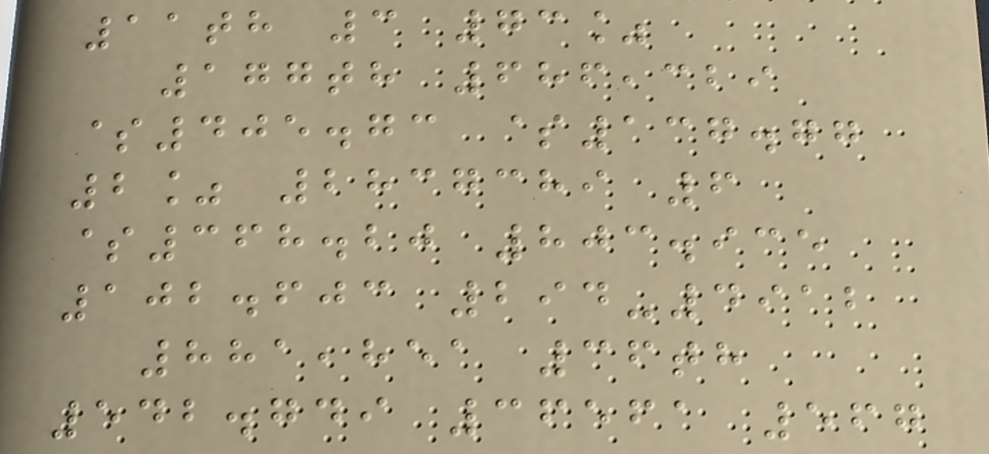11th 3 73%
177th 686,329
$405.73 $137.77
2% 2837389 6
$368.20 803.935
102.603 294-4912
881,851 36th
542.749 36561 567
